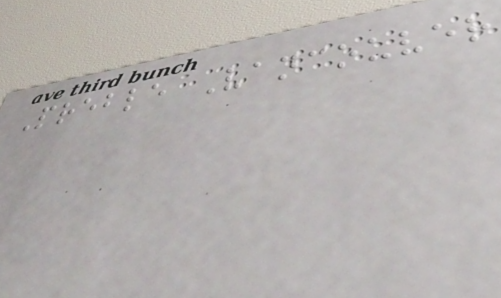Preble Vancouver
